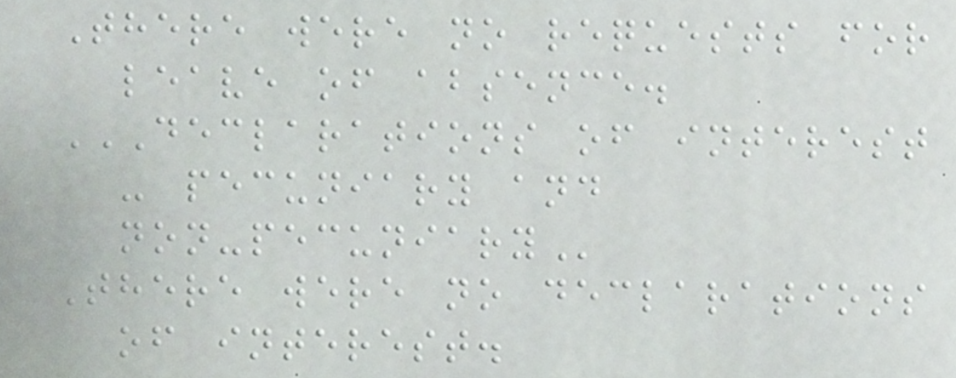There were no requests for
leave of absence.
DECLARATIONS OF INTEREST
- PECUNIARY AND
NON-PECUNIARY
There were no declarations
of interest.
